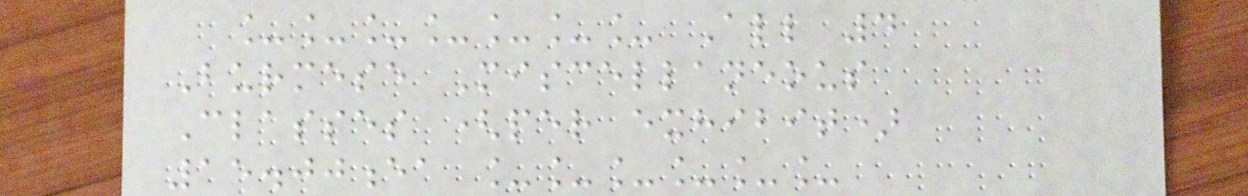_______ All 4
Burmese Miscellaneous
Classes (per exhibit)
15.00ea ______
